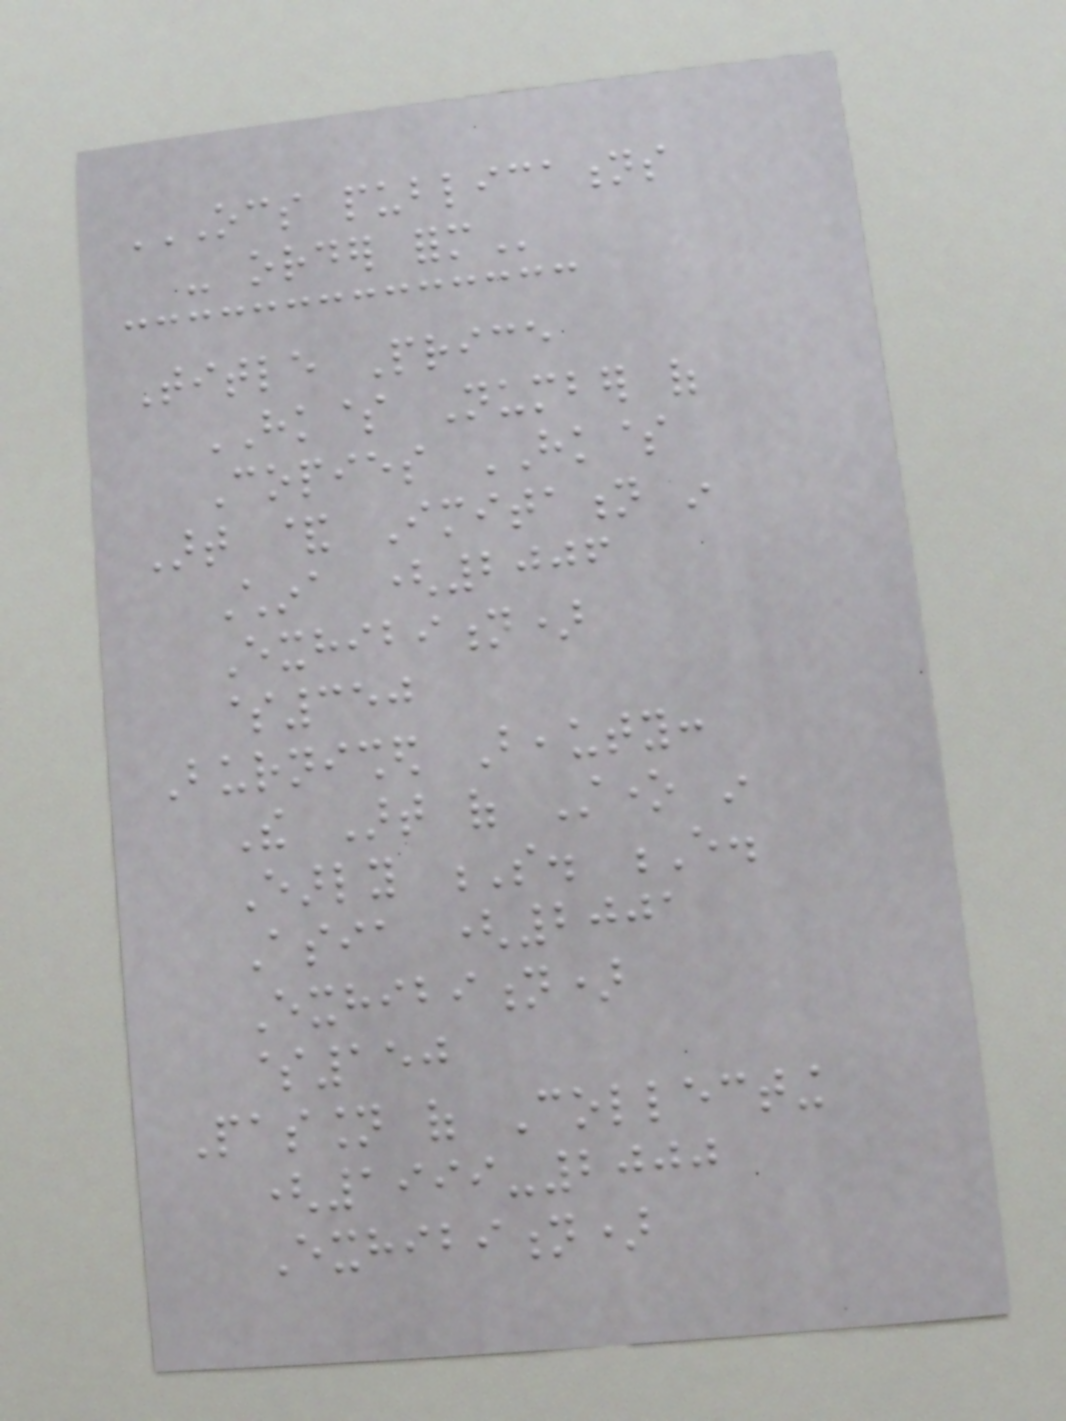OCS PUBLICATIONS
- ORDER FORM
Title Price
HK$ Number of
Copies HK$
Art & Imitation in
China (2006
Exhibition)
$350
Burnished Beauty:
The Art of Stone in
Early S. E.
Asia (2001
Exhibition)
$150
Passion of Collecting
(1999-2000
Exhibition)
